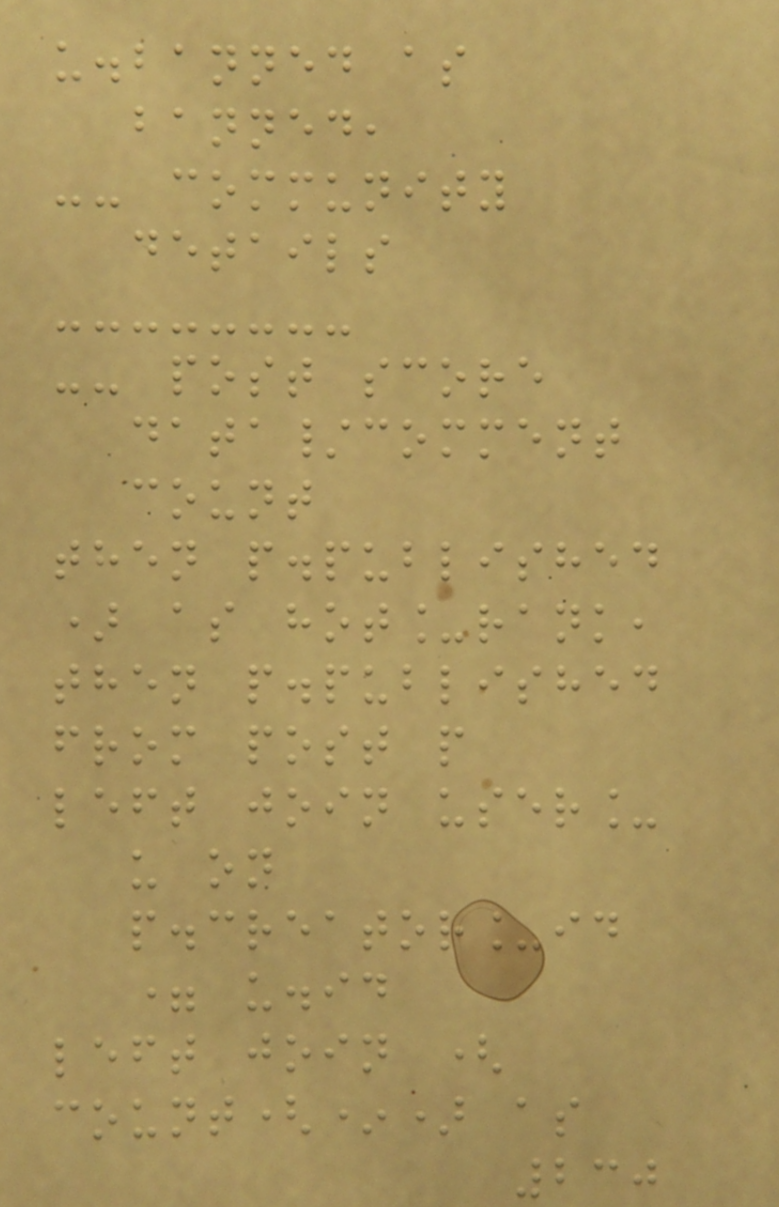u.banned as
banned,
-- community
details
-- post score
data/comment
count
then p.published
) as hot_rank,
then p.published
from post p
left join user_
u on
p.creator_id
= u.id
left join (
count(*) as
230
